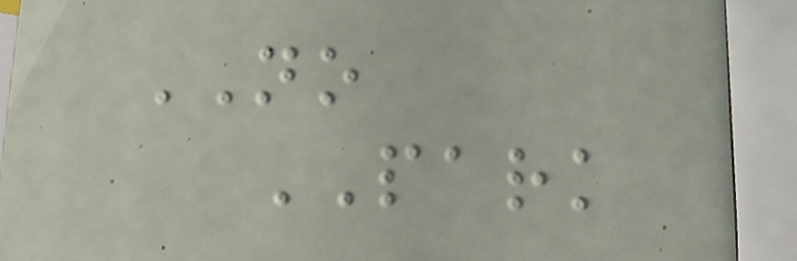NO
PARK
